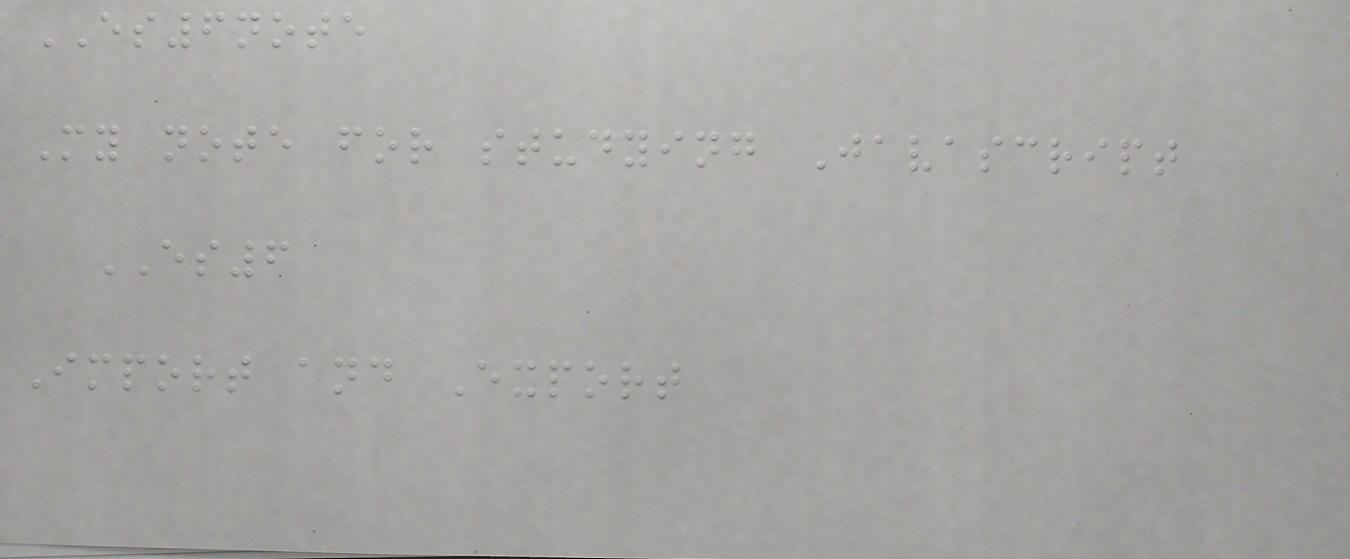ES6note
My note for studying Javascript
ES6
Import and Export
